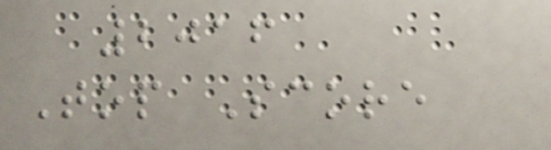2016
Top Score
